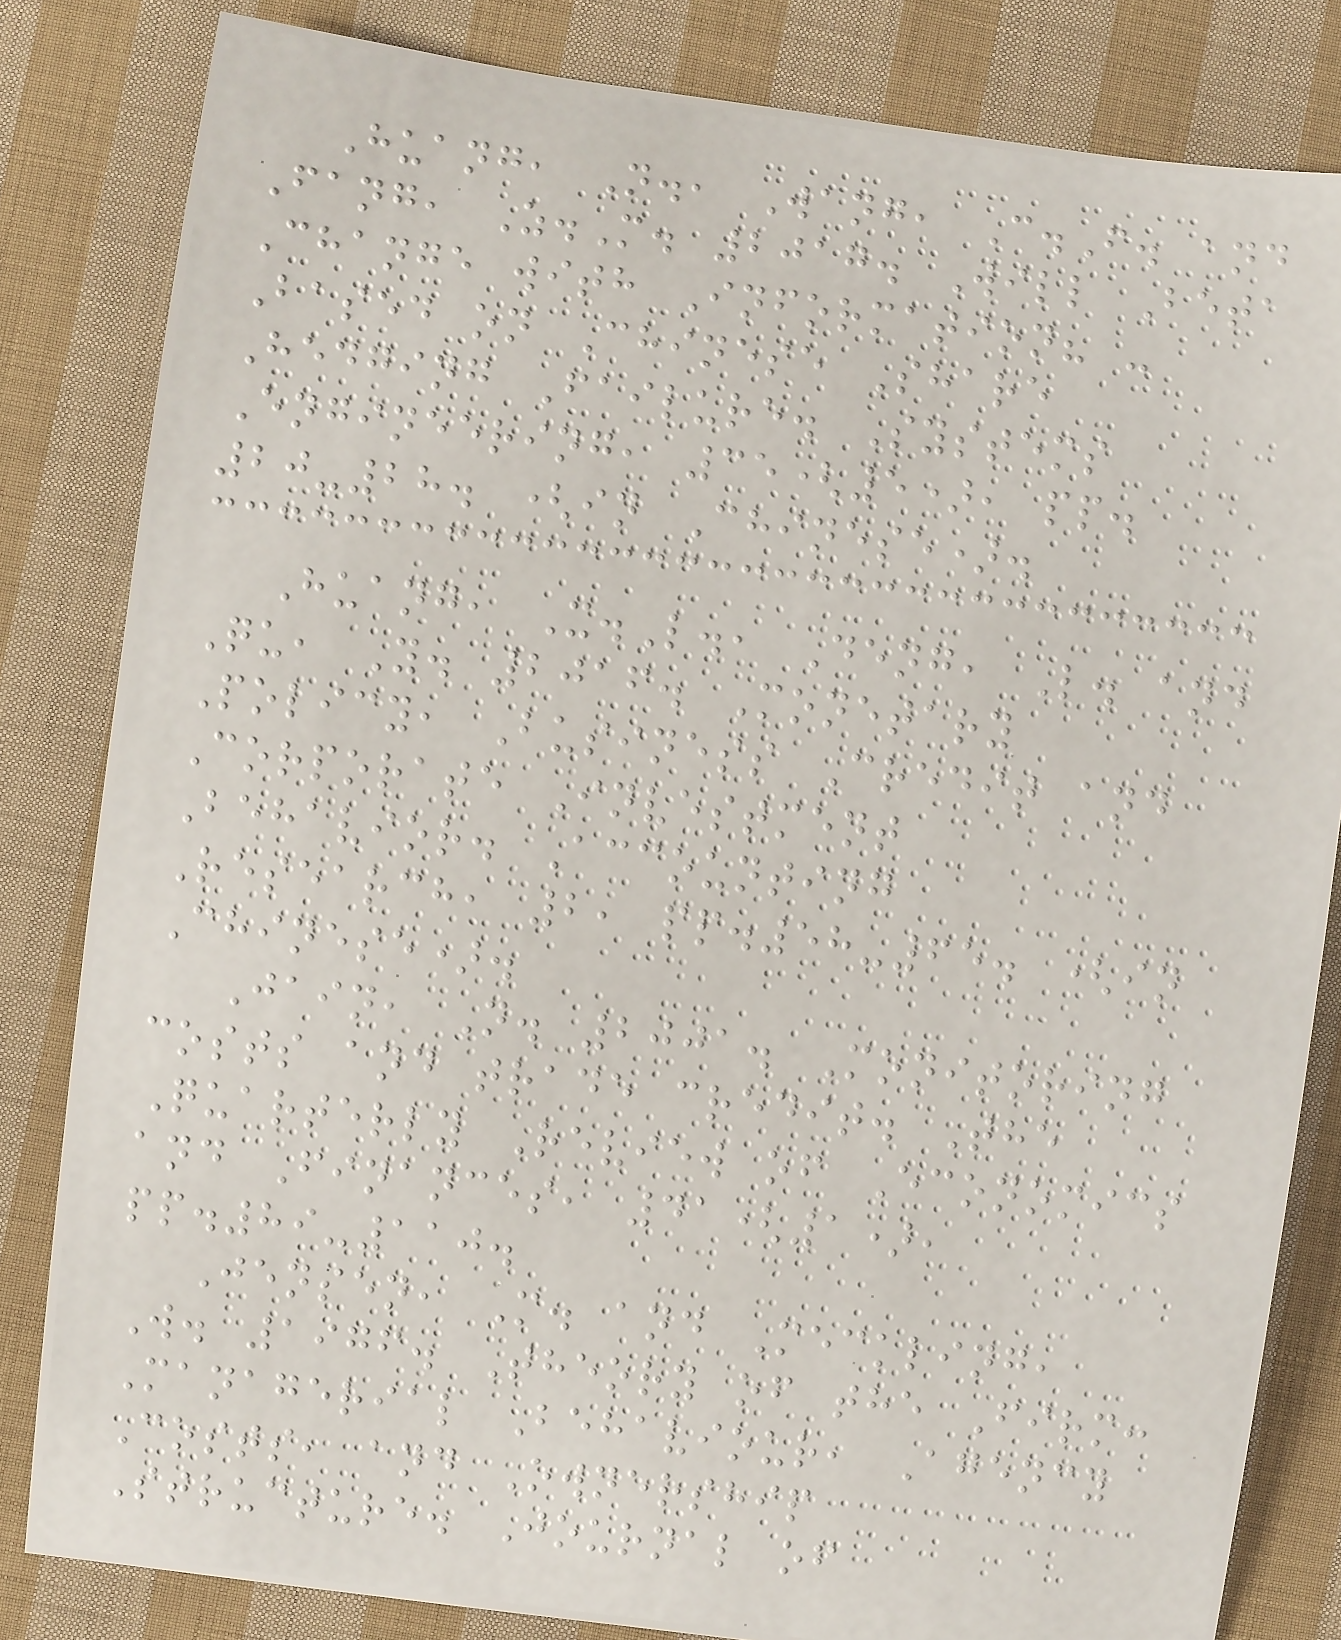Huang, N., Wang, C.F. and
Fang, Z.M. 2017. Will Beta
Change with Information? -
Based on Chinese Share
Hedging Failure. Systems
Engineering, 35(5), pp.
20-28. (in Chinese).
Huang, X.L., Deng, L. and
Qu, Y. 2016. Monetary
Policy, Business Credit and
Corporate Investment
Behavior. Accounting
Research, 2, pp.58-65. (in
Chinese).
Jain, N. 2001. Monitoring
costs and trade credit. The
Quarterly Review of Economics
and Finances, 41(1),
pp.89-110.
Jensen, M. and Meckling,
W. 1976. Theory of the Firm:
Managerial Behaviour, Agency
Costs, and Ownership
Structure. Journal of
